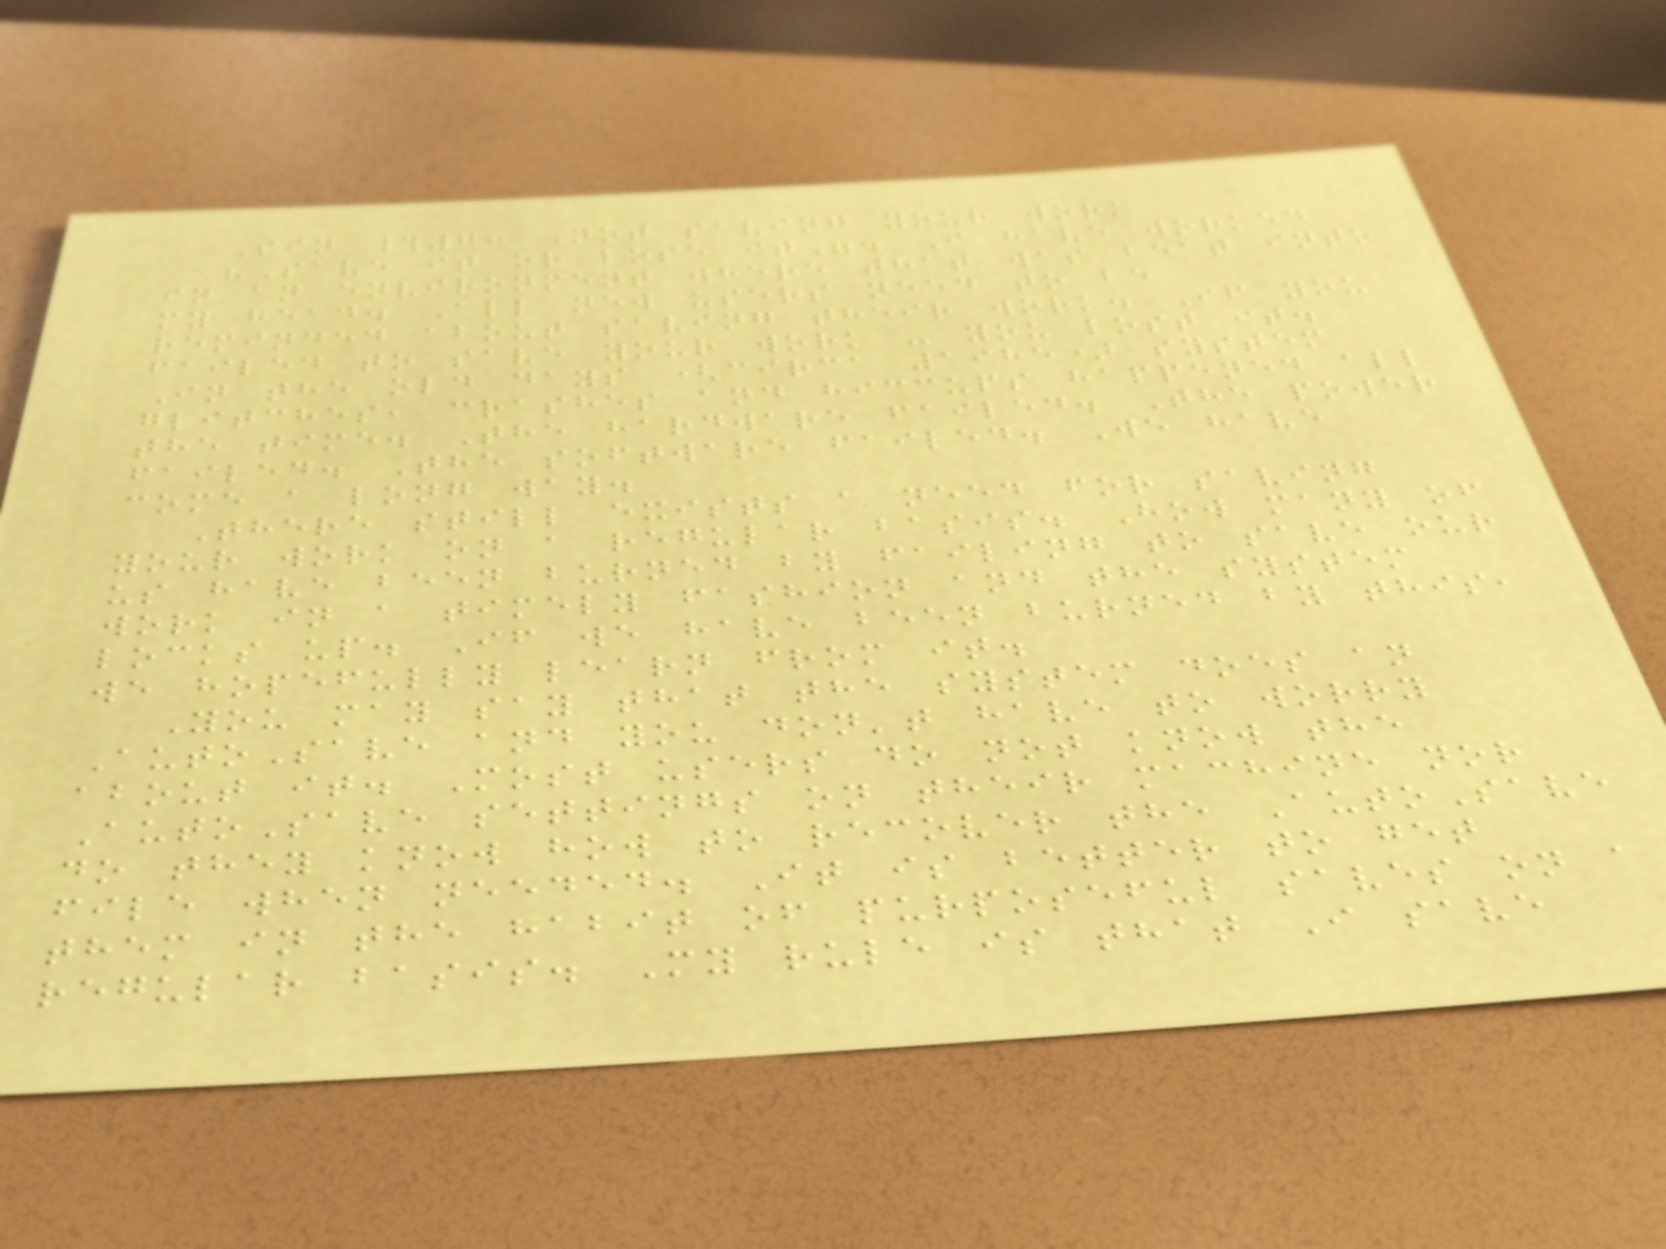Sin #7: Not saving your work
"Save it or lose it". I have worked
in an environment where that was beat into
my head. All new users need to be
reminded about saving their work. If you
failed to save your work - you lost it.
In the old days (circa 1985) system
glitches, crashes and hiccups happened all
the time. The hardware failed. The power
failed. The software failed. We have
come a long way.
There still exists a need for saving
your work on a regular basis. How many of
us have been burned by failing to save our
work in a timely fashion and the system
locks up. If we have been burned by this,
we hopefully learn from it.
You may say that the system does an
AutoSave and you don't have to worry
about it. Most users do not know the
AutoSave settings on their machine nor
do they know how to recover the AutoSave
file when needed. It is better to get
them in the habit of purposeful saves on a
regular basis. My rule is that I save
